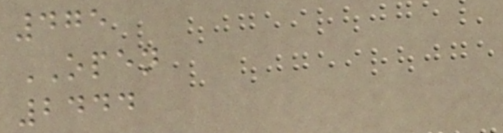475
OPEN
2444
